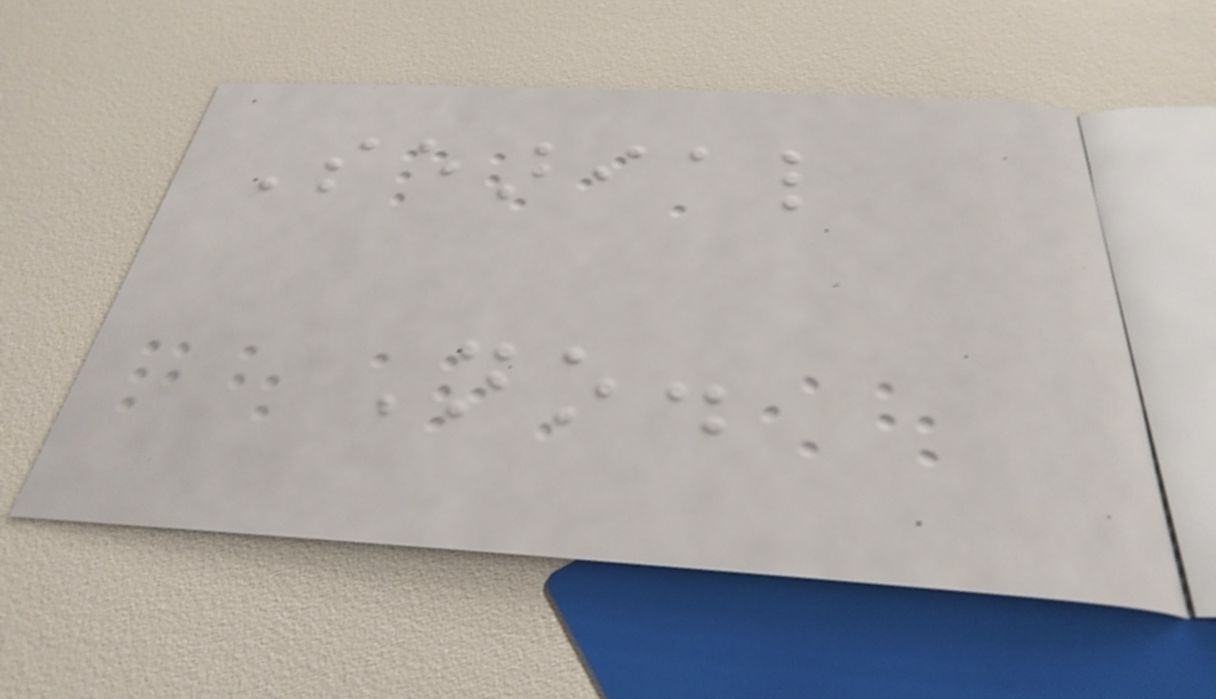Searial
No.
